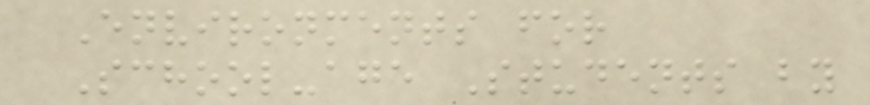Environments for
School-age Students by
